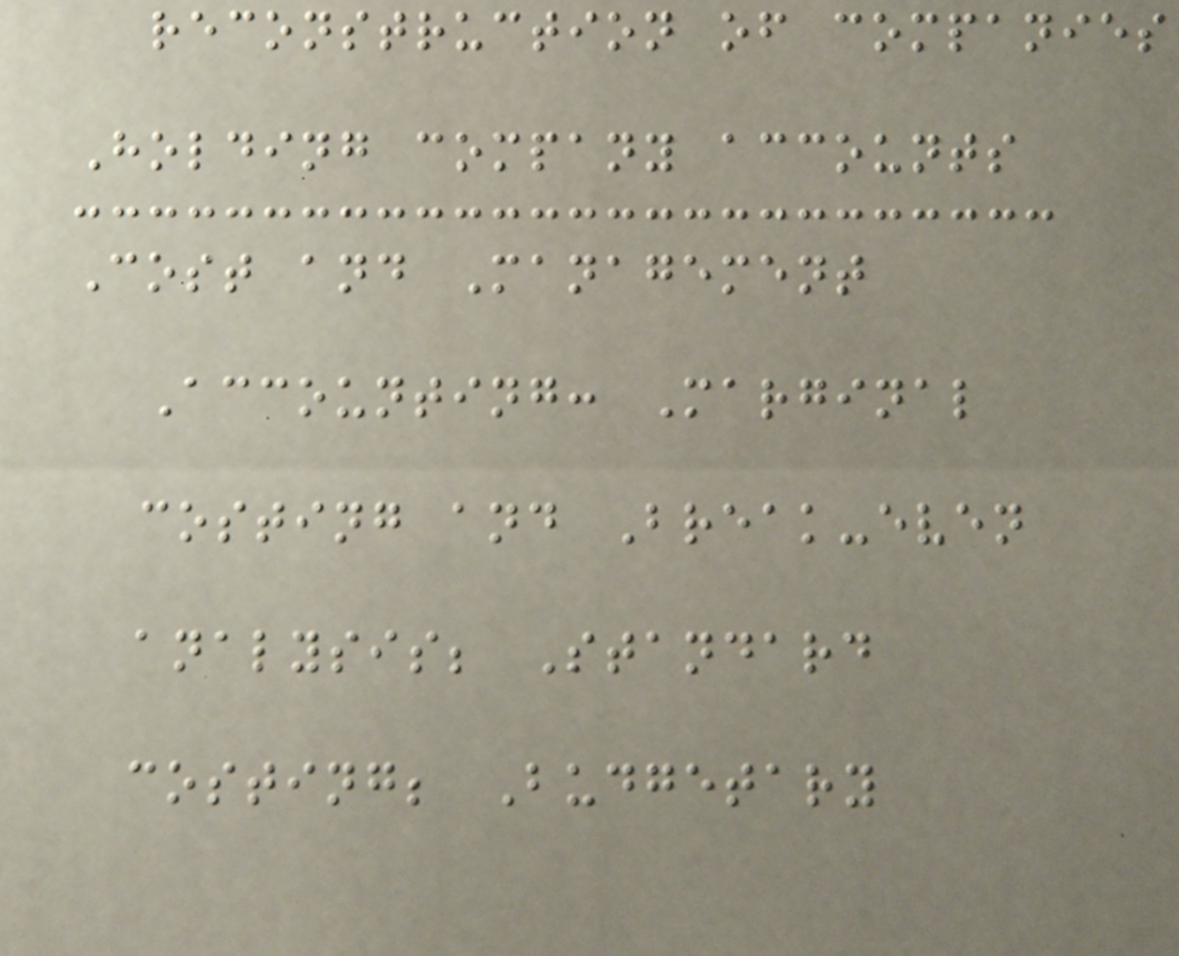reconstruction of companies
Holding company accounts
Cost and Management
Accounting: Marginal
costing and Break-even
analysis; Standard
costing; Budgetary
